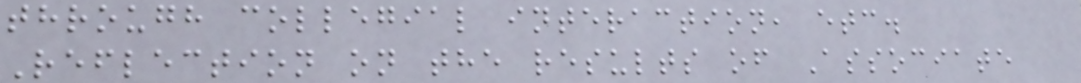through collegial interaction, etc.
Reflection on the results of Associate
